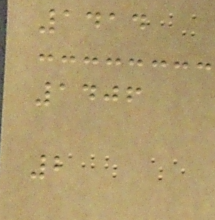1414
1406
2
